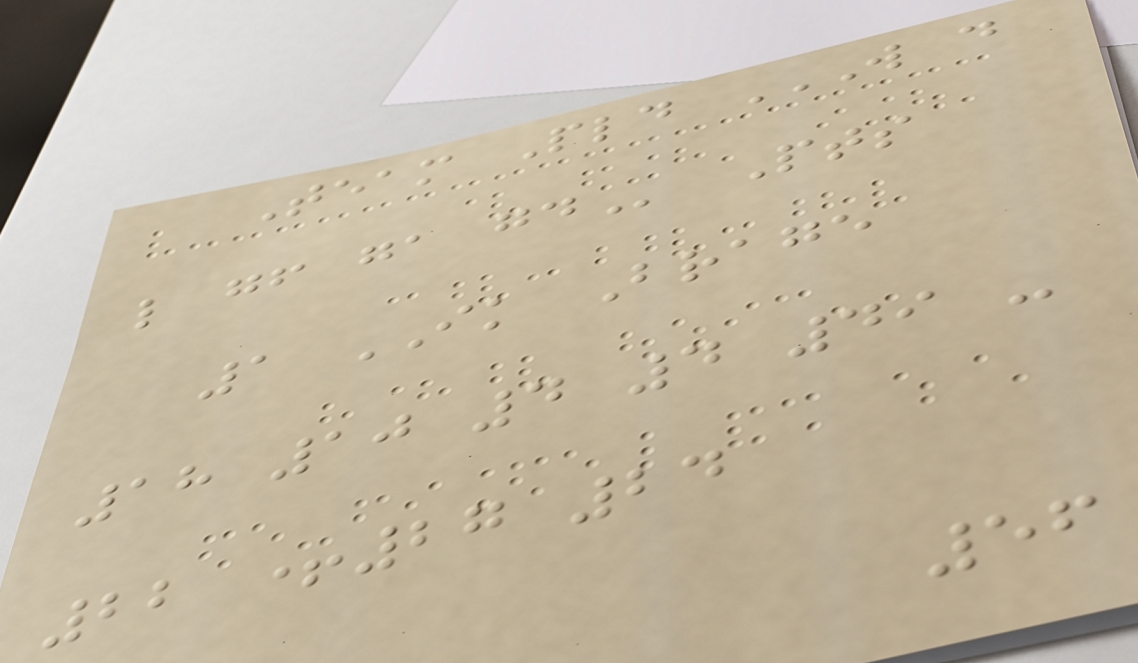Team Pld W D
L GF GA GD Pts
1 IK Brage
18 10 4 4 49 -
22 +27 24
56
